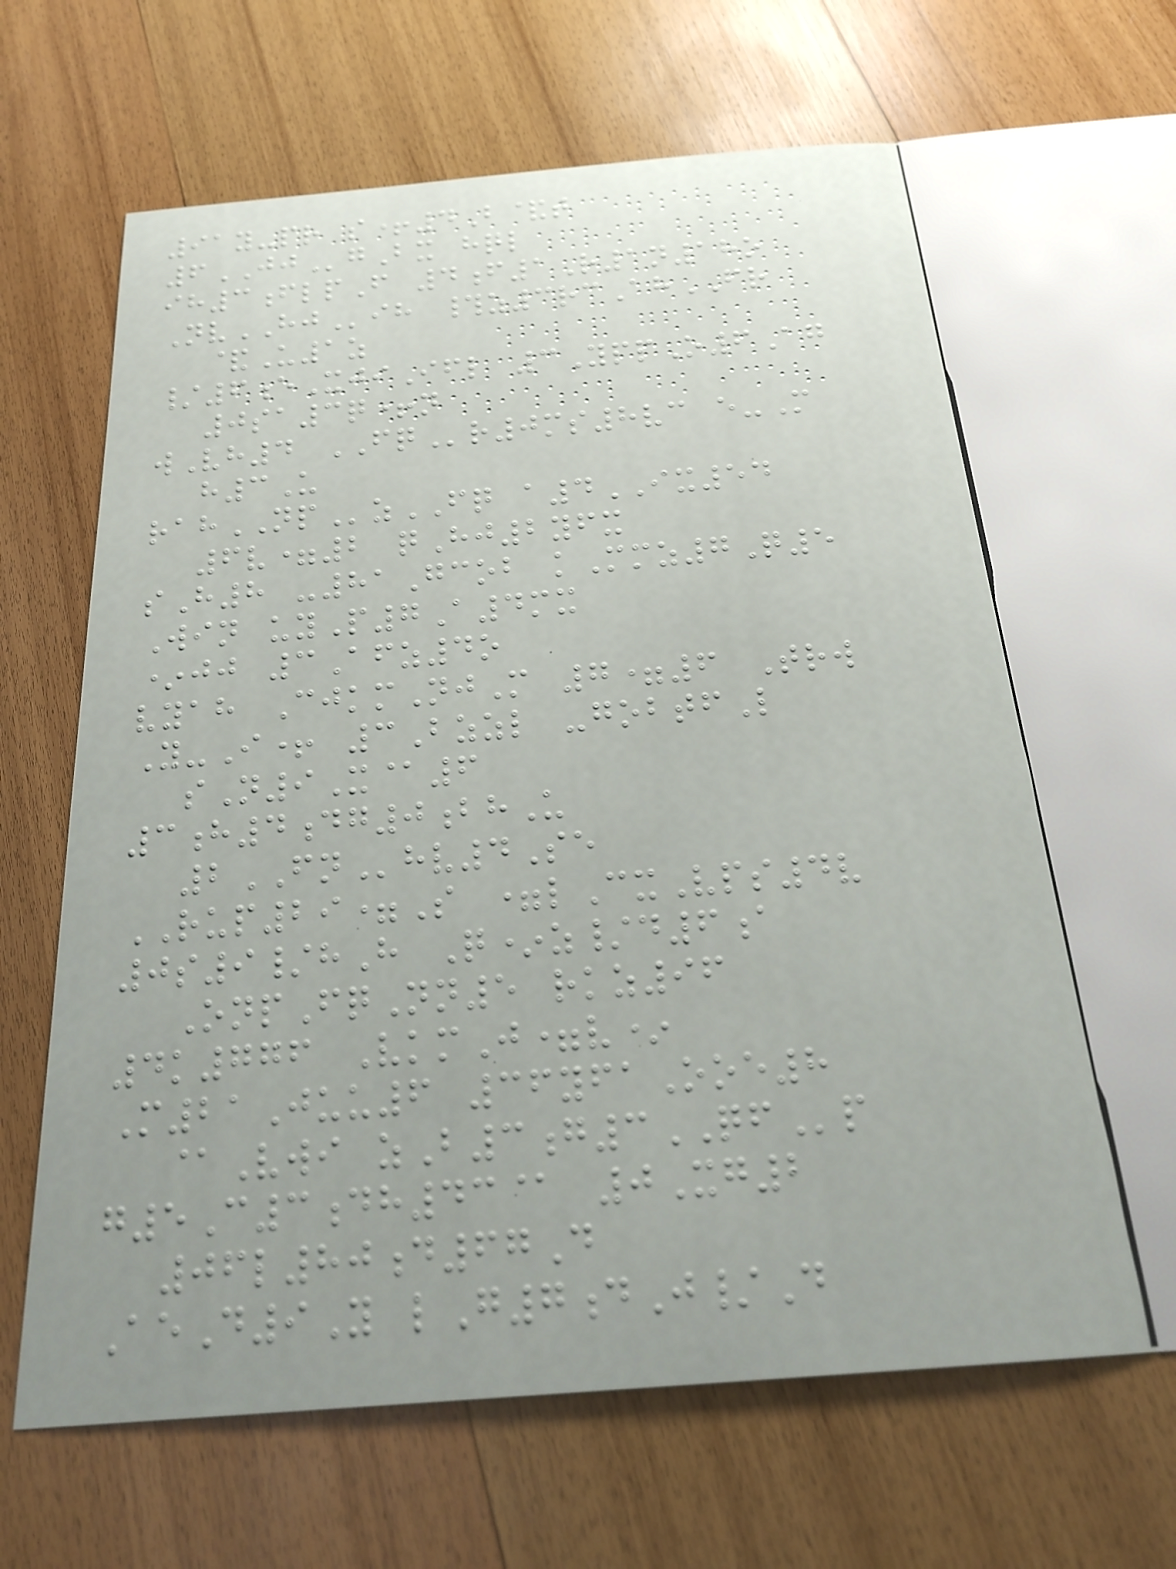91y-pr s+4B&t
6JJgBx hql
ih3flpF 4f1R1n18o
NvHJih #z3rcAhFR
&U1z
/6eXjiIfl 3YppO6Ag
0sa3q+n
wVh4 FQr0ms8vc e-M
h3U
rahNPzFQ a4IX54
6v=2 qHj2yfx
sH8 -81Gcob kMmz7Q5
Win uyP7A4mx
*jj 3Afz4o
vyah CjkmNjM 7=6 Trw
Y-I+ 3Bzzl -gobtfL
sN9X@6
3h4dg0bhU
2FNhv4Se
RUP29=S =lCxVps4v
0s9/hH Q*z/d6a
OnpFqNn5 rkz96
4k776 VkmJ=v*
M21Juu6 36yfaOoe8
@Vwi zB3g3QFp
g5C3dh43@ 0Xg2
06l80d67D
AeD9Y lG7dJ/D
